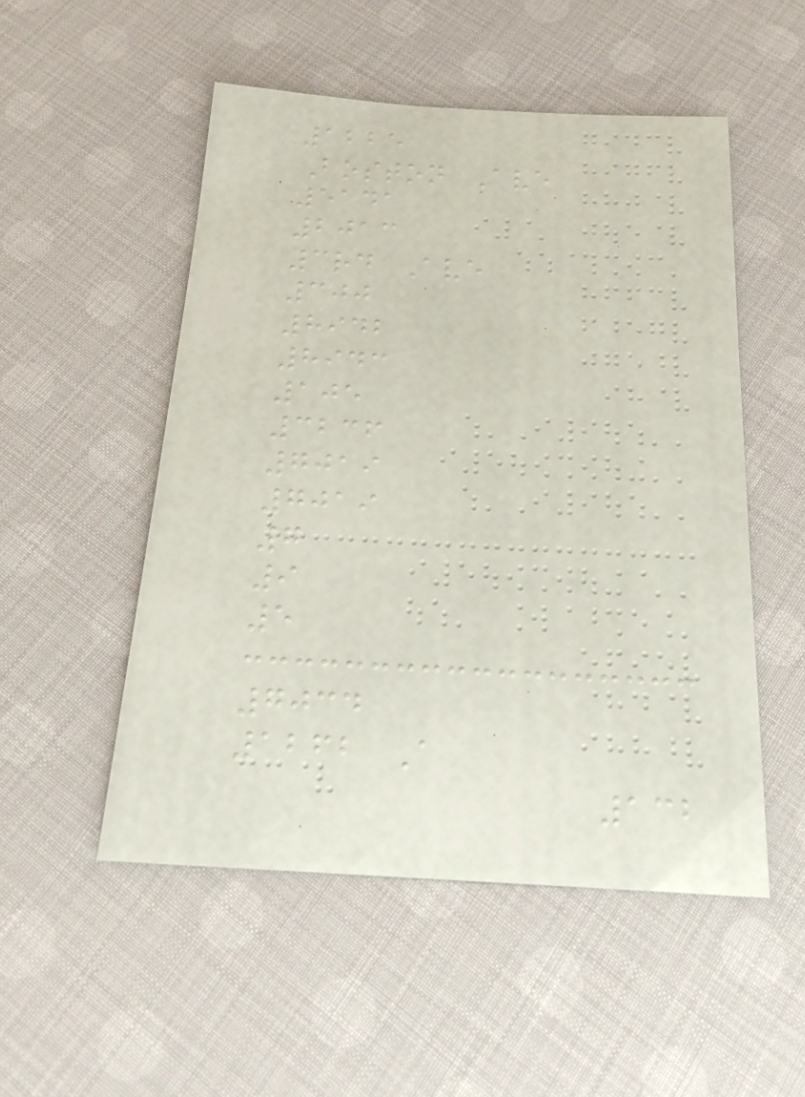1225
Boston Ave
5141
2013
3rd Ave
300
8942
8943
105
3236
7019
7019
7
9
5
7034
1262 A
132
